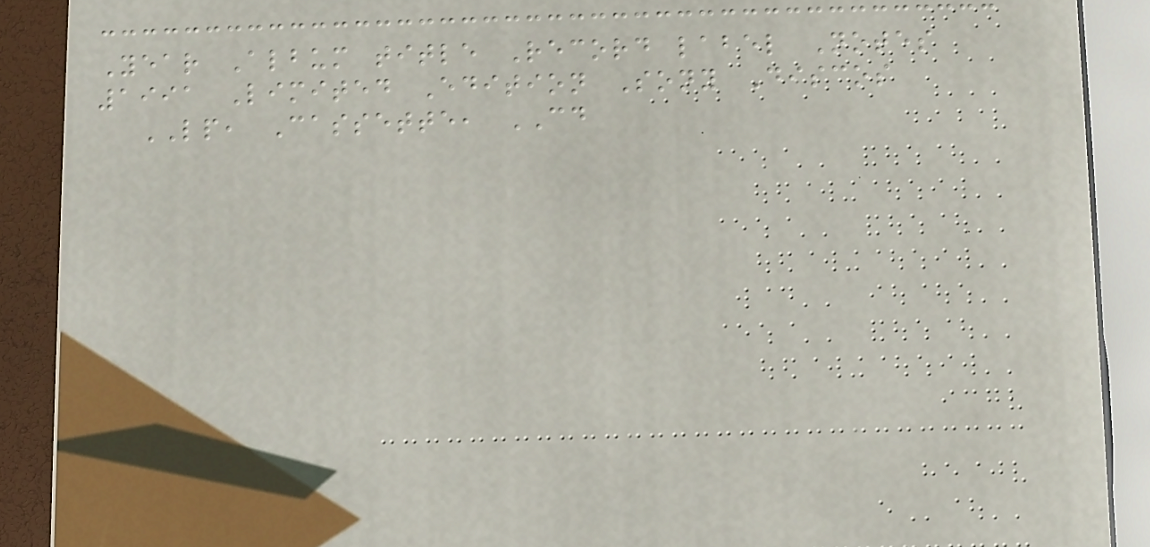Year Album title Record label Notes
1991 Limited Edition Sony Discos
LP, Cassette, CD
